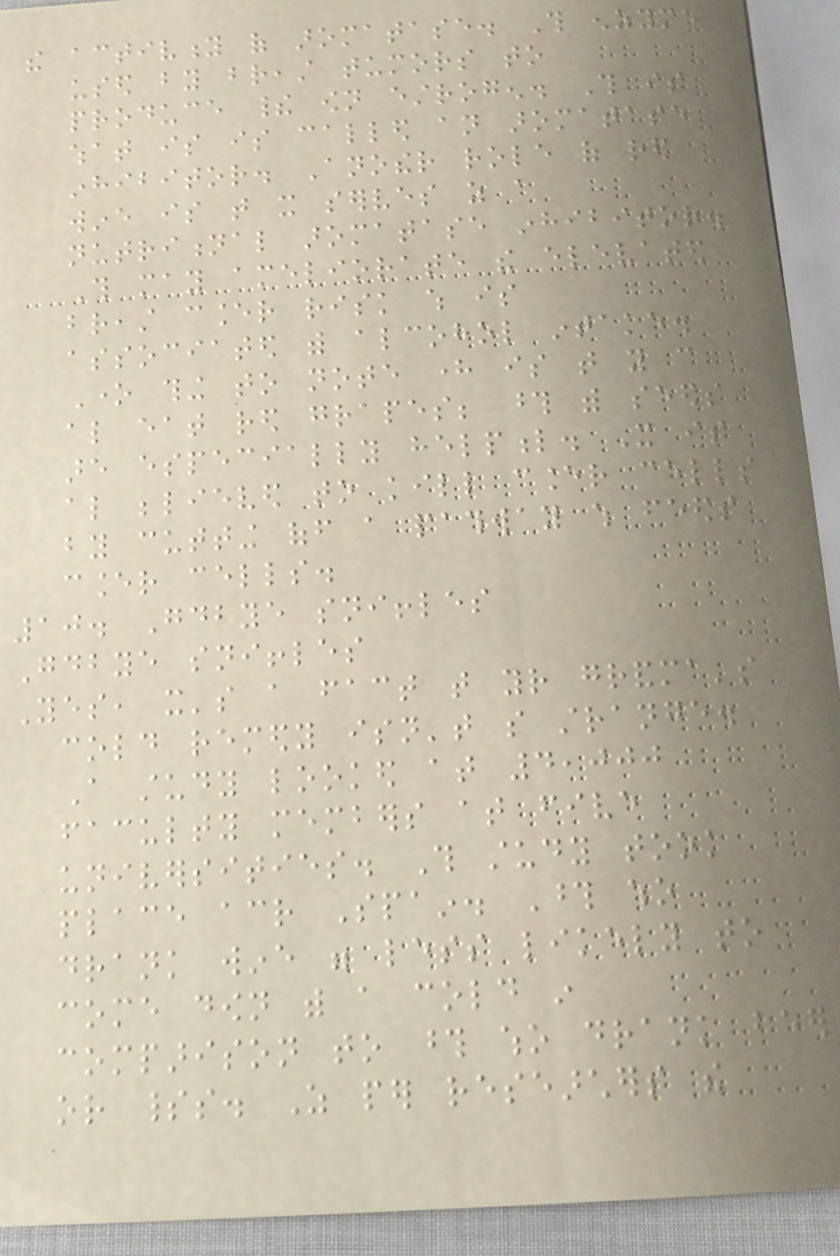the activity of aromatase. This enzyme
used by breast tumors to
produce their own estrogen. This is
what is is called an aromatase
inhibitor. Another role of red
wine is that it serves as a
nutritional aromatase inhibitor.
This may ameliorate the elevated
breast cancer risk which is
associated with alcohol intake.
One thing to note here is that you can
also eat red grapes; those with seeds
are especially helpful. It is
also believed to kill cancer cells
by cutting off a pathway which feeds
cancer cells.
10. Goodbye sniffles
Goodbye sniffles
Yes, it's a fact that your grandma's
cold remedy isn't so strange.
A study looked at 4,000
faculty members at five
universities. This study took
place across Spain. Those who
drank wine were less likely to
come down with a cold in
comparison to those who drank beer
or spirits. As per researchers the
